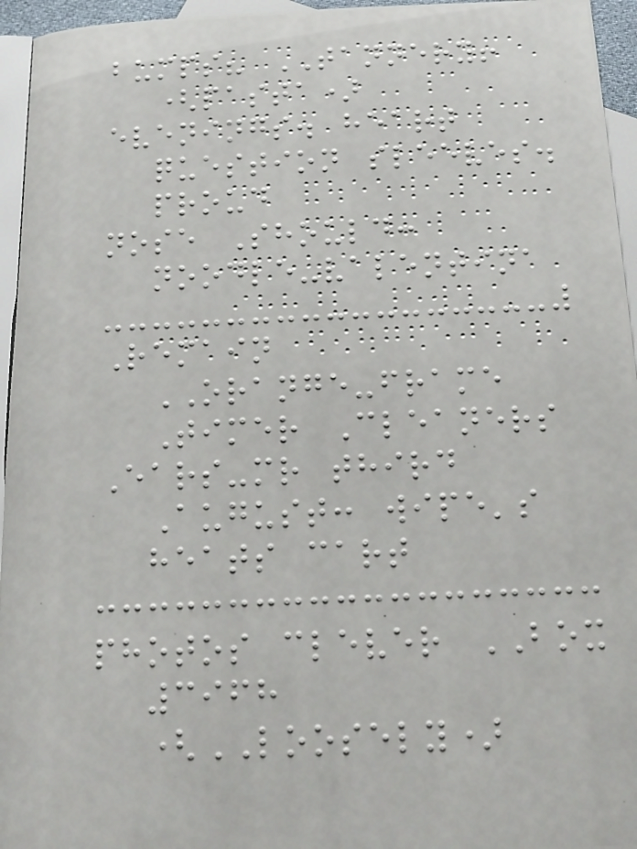bumps? TANNERY!
(pasta)
evenings. heart
question sleeves.
proud
nose Should:
noodle-valentina
Remain
ORANGE-frame
Timer Cleaners
Ears-mr third
August: wipe's
heats cart
photos clever BOX
3968
(LOOSELY)
